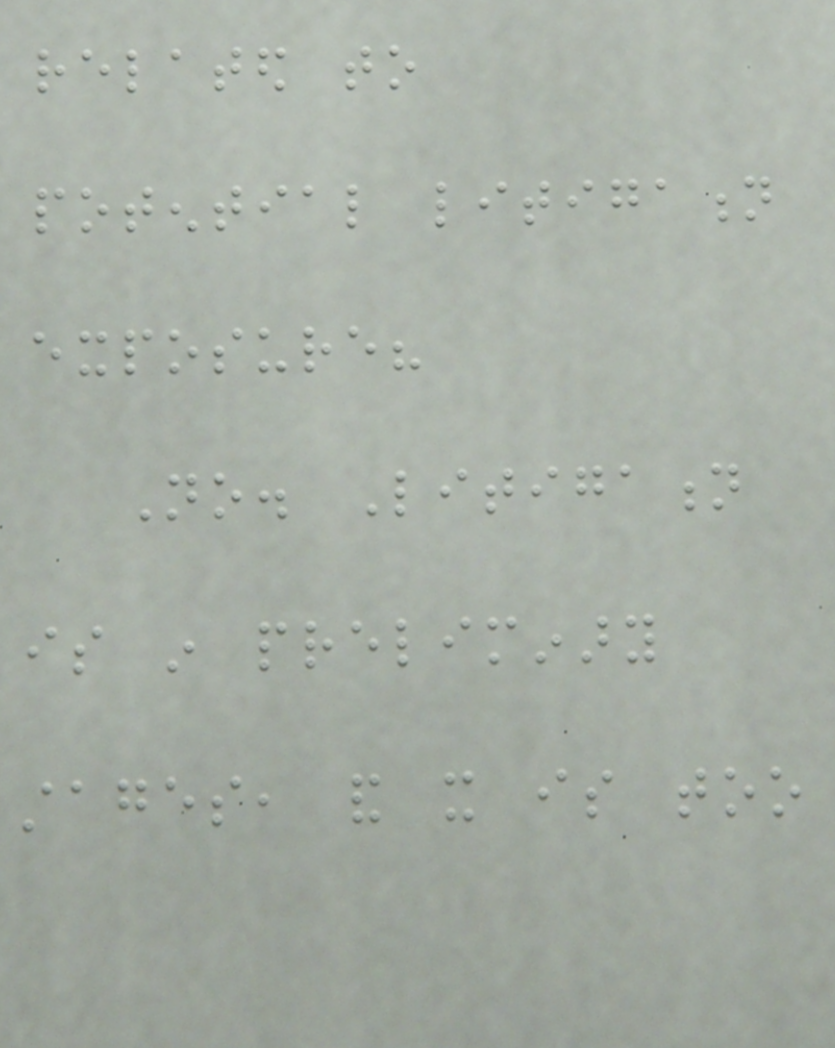related to
potential litigation
exposure?
No. Litigation
is in preliminary
stages, and it is too
